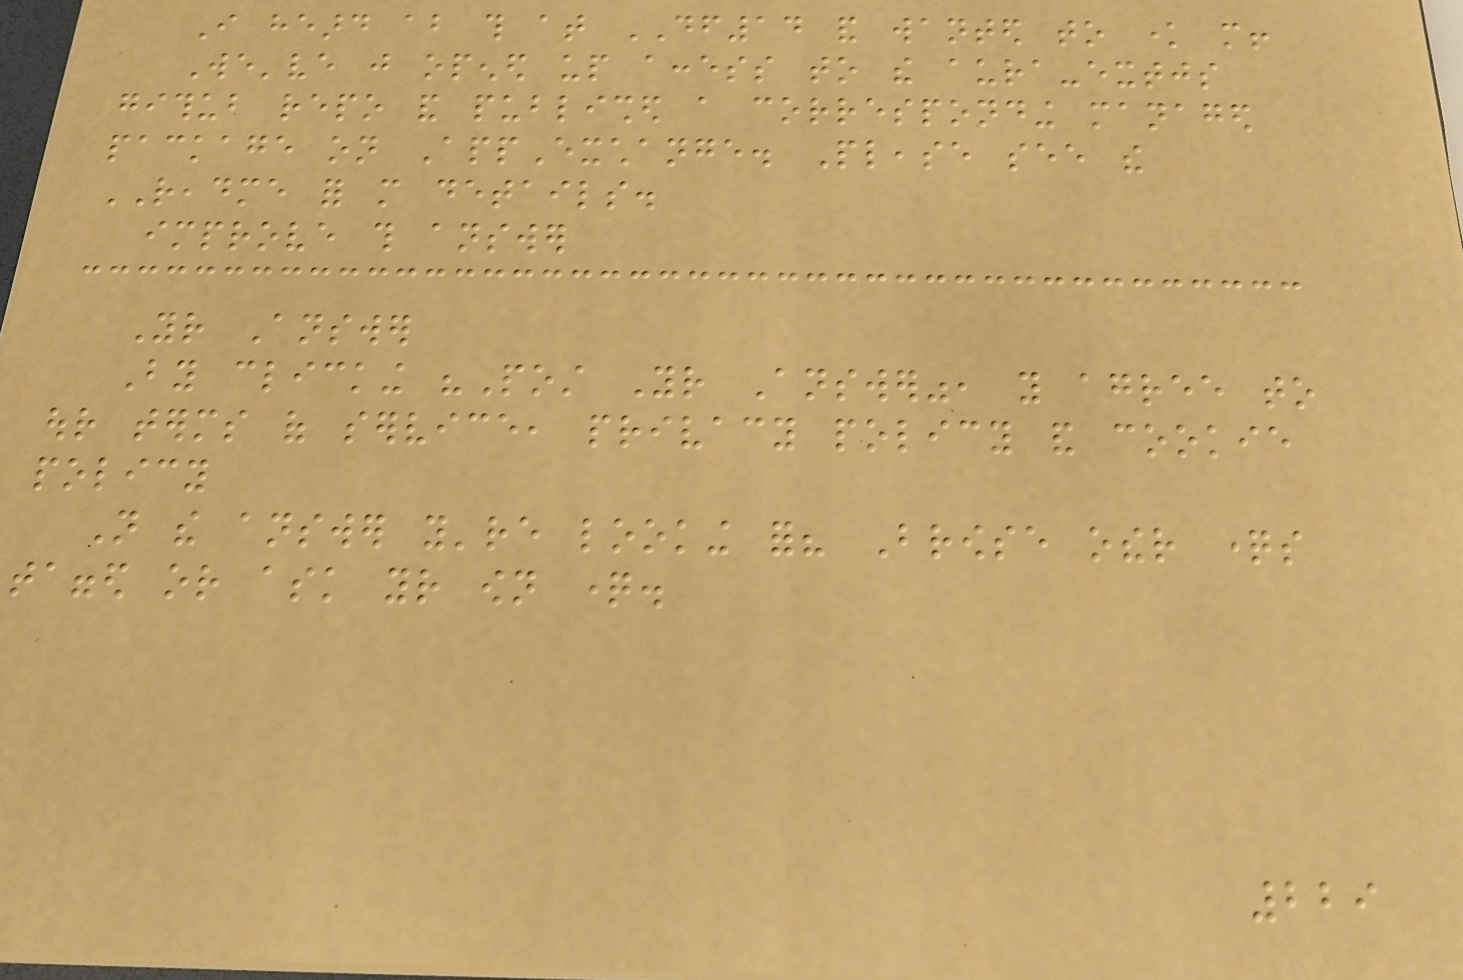I heard about this at DF14 and wanted to know more!
We've just opened up access to the aura-extjs
github repo and published a corresponding managed
package on AppExchange. Please see the
README for more details.
improve this answer
Your Answer
By clicking "Post Your Answer", you agree to
our terms of service, privacy policy and cookie
policy
Not the answer you're looking for? Browse other questions
tagged or ask your own question.
229
